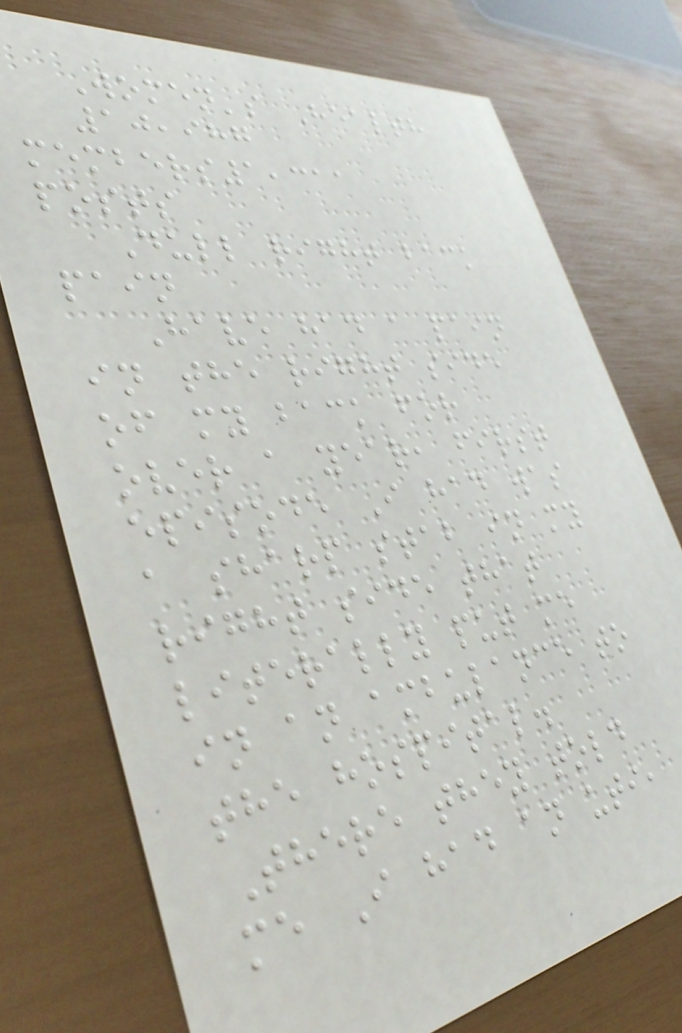Women's Health
10,987
members1,311
posts
Dull right back
pain
Have had a pain
in the right side
of my back for
over a year, first
episode I had was
a sharp stab in my
right side that
literally put me
in an ambulance to
the hospital.
There they told
me I had an uti,
